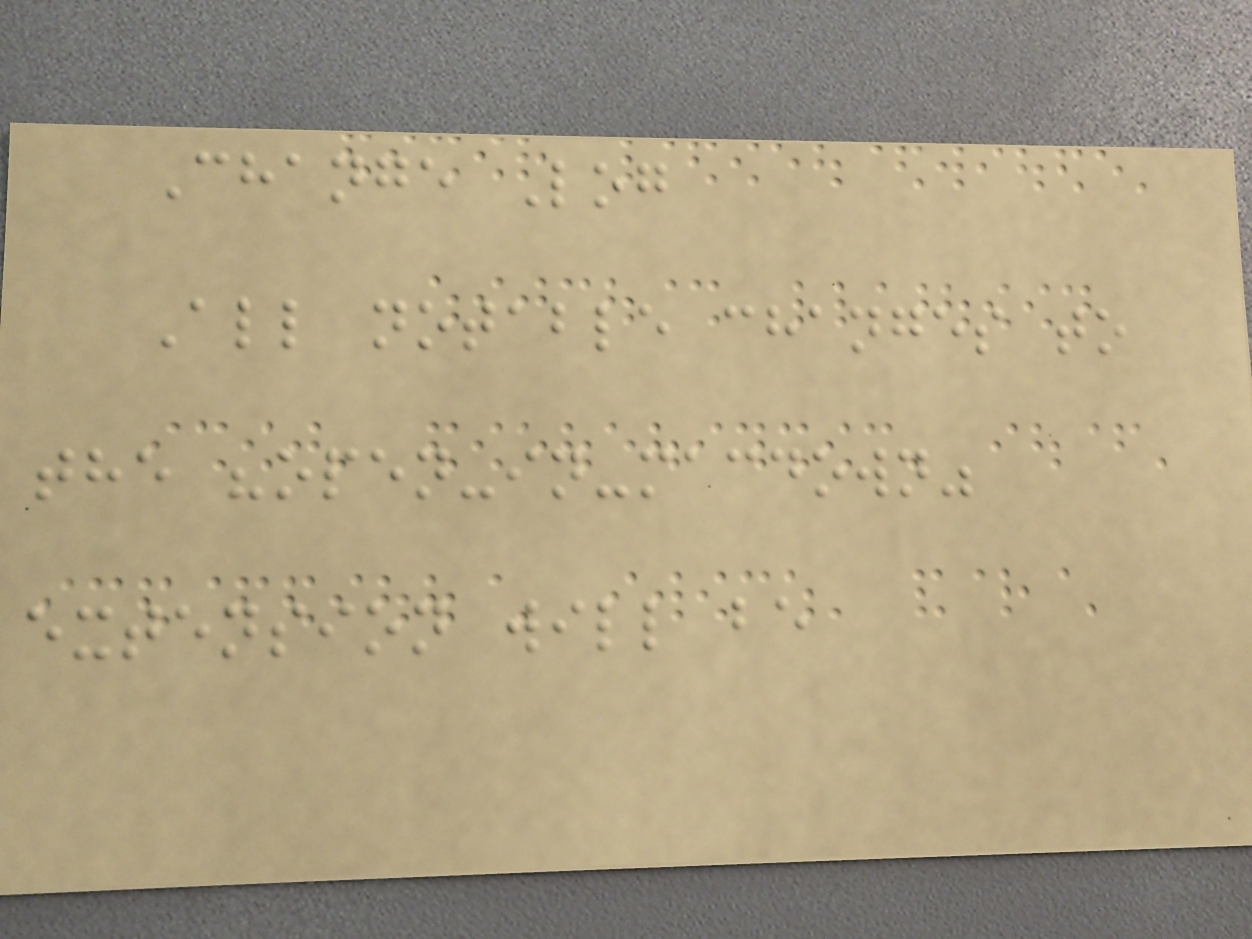Change Log
All notable changes to
the "open-in-macdown"
extension will be
